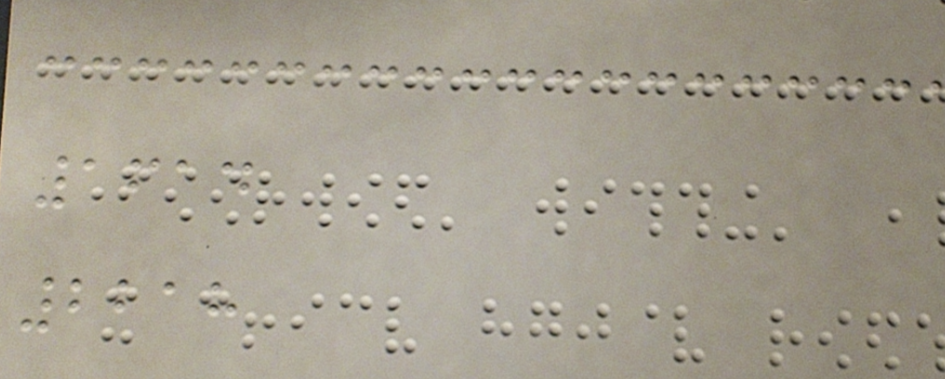1614
2218
